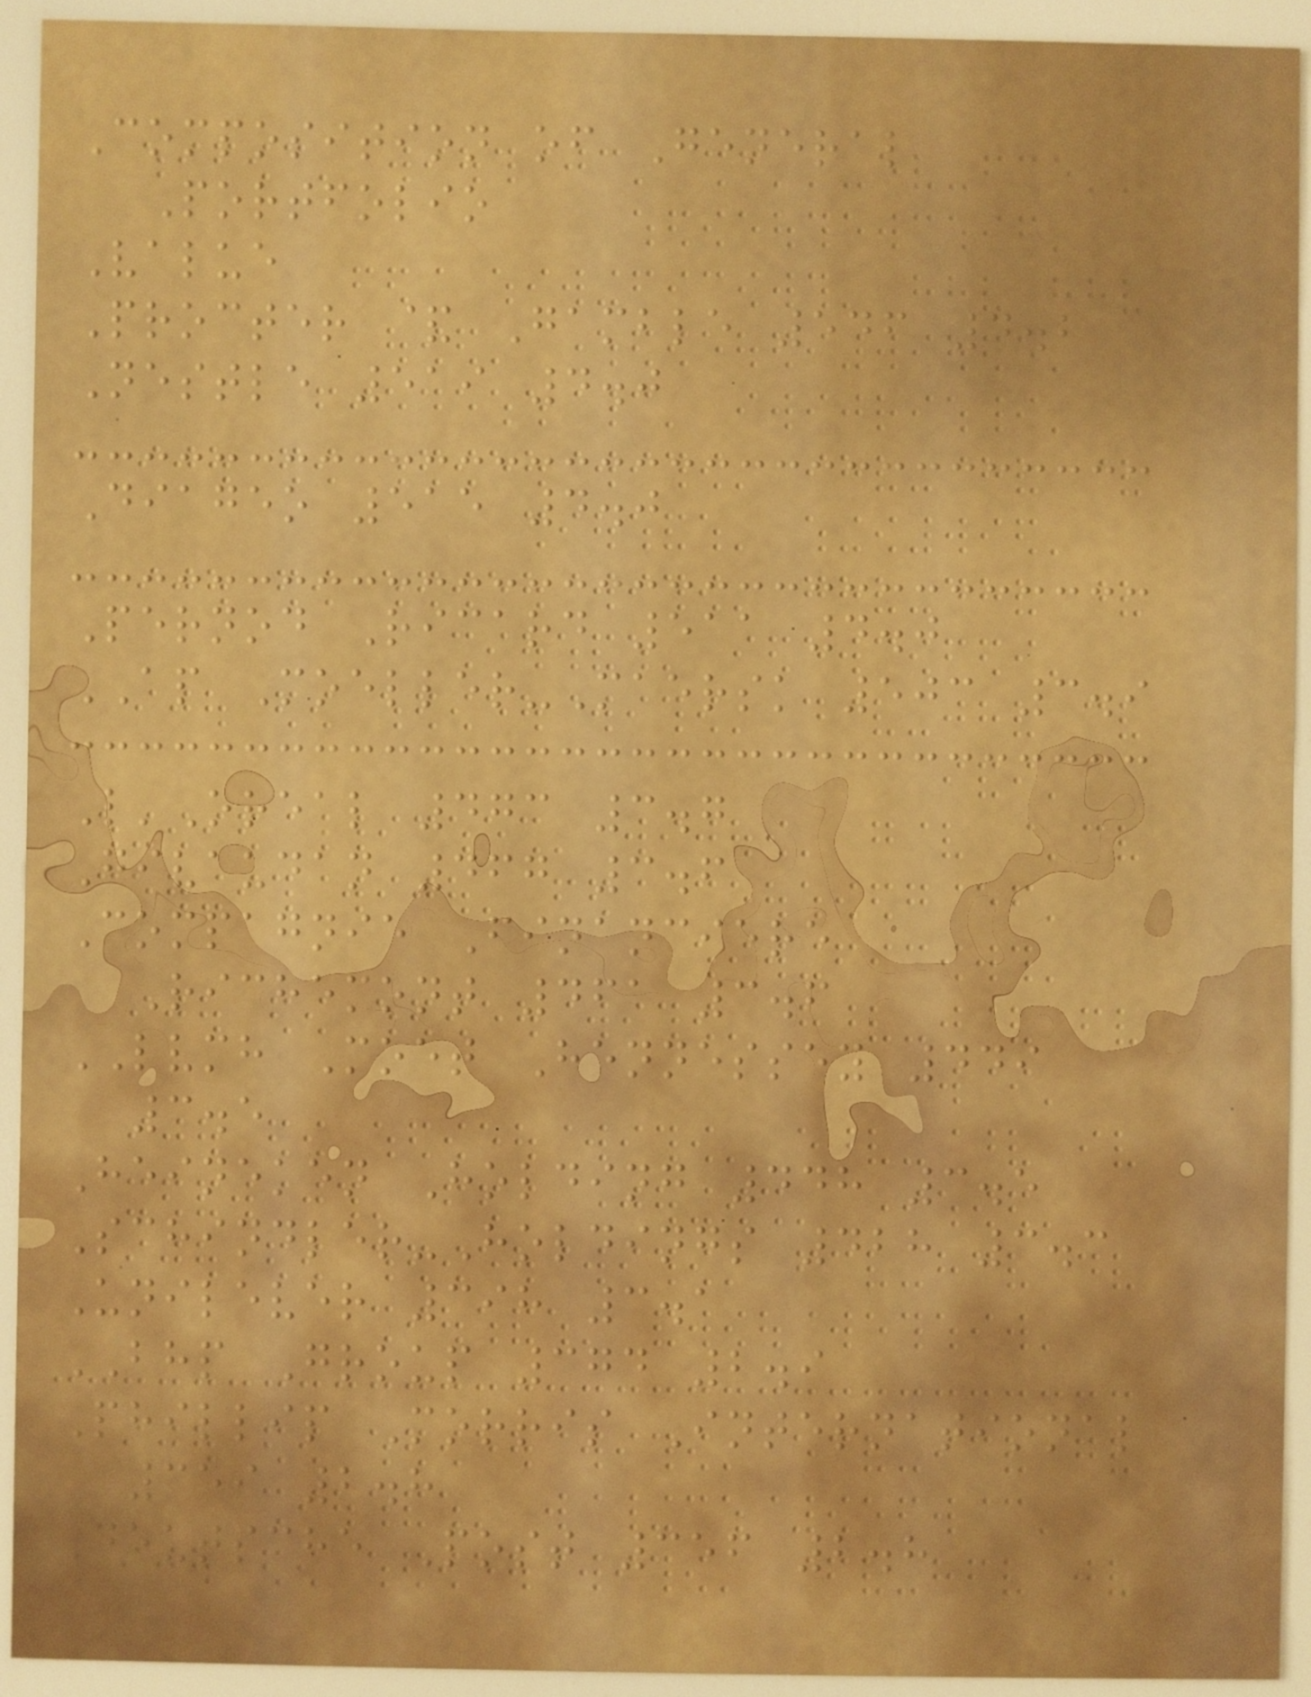Composition of General
Portfolio
Value
Procter & Gamble 546 4.2
Nestle 519 4.0
Diageo 515 4.0
Pernod Ricard 511 4.0
AP Moeller-Maersk 503 3.9
L'Oreal 473 3.7
Givaudan 467 3.6
Compagnie Financiere
Richemont 461 3.6
LVMH Moet Hennessey 449
3.5
Heineken Holding 448 3.5
Schindler-Holdings 428 3.3
Unilever 398 3.1
BHP Group 374 2.9
Phillip Morris International
359 2.8
Deutsche Post 356 2.8
